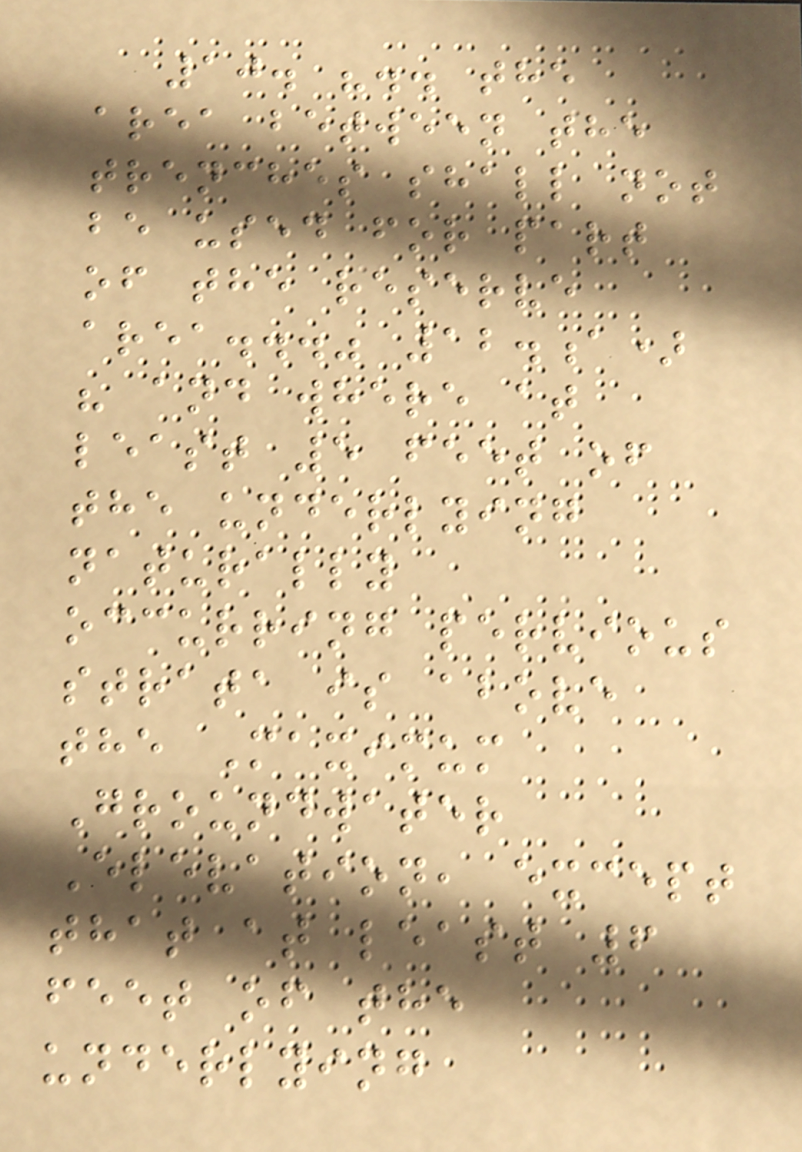10. ".. the
area between the
trenches shall not
be used for part
of the reserve
area..." 12.a)
" and where at
least 5 feet of
the underlying
naturally
occurring pervious
strata is above
the Maximum
Groundwater
Elevation, except
that at least 6
feet of the
underlying
